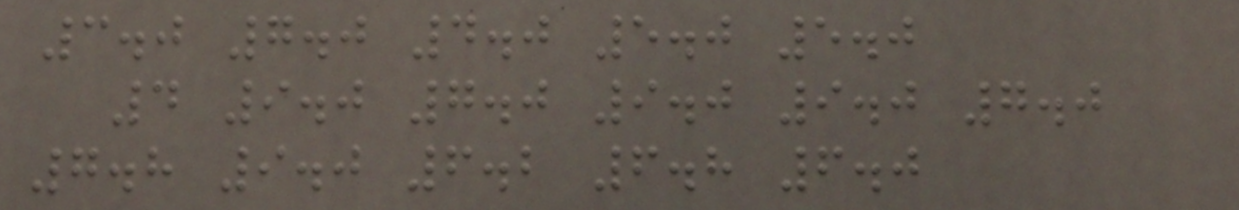3.0 7.0 4.0 5.0 5.0
4 9.0 7.0 9.0 9.0 7.0
7.8 9.0 6.2 6.8 6.0
